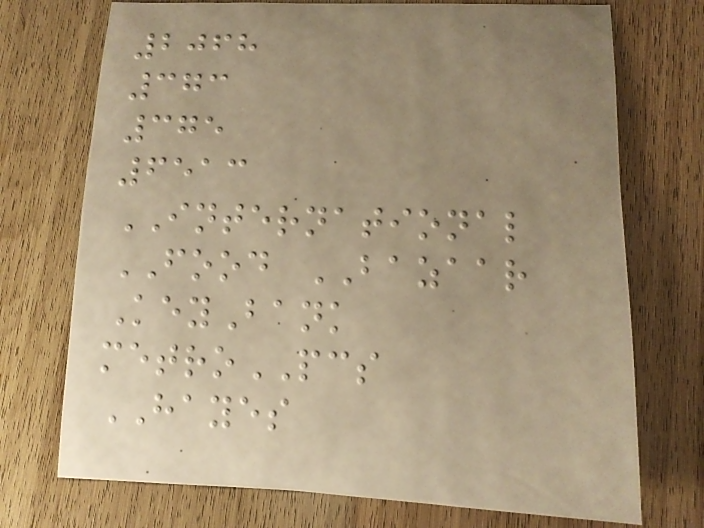2068
373
375
6513
INTERNATIONAL
FOOD BAZAAR
KeyBank
metroPCS
HAYES
